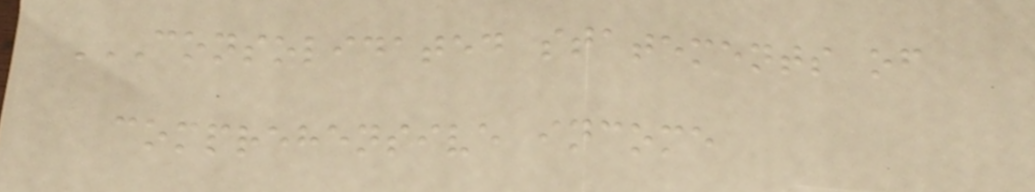CONSOLIDATED STATEMENTS OF
COMPREHENSIVE INCOME
